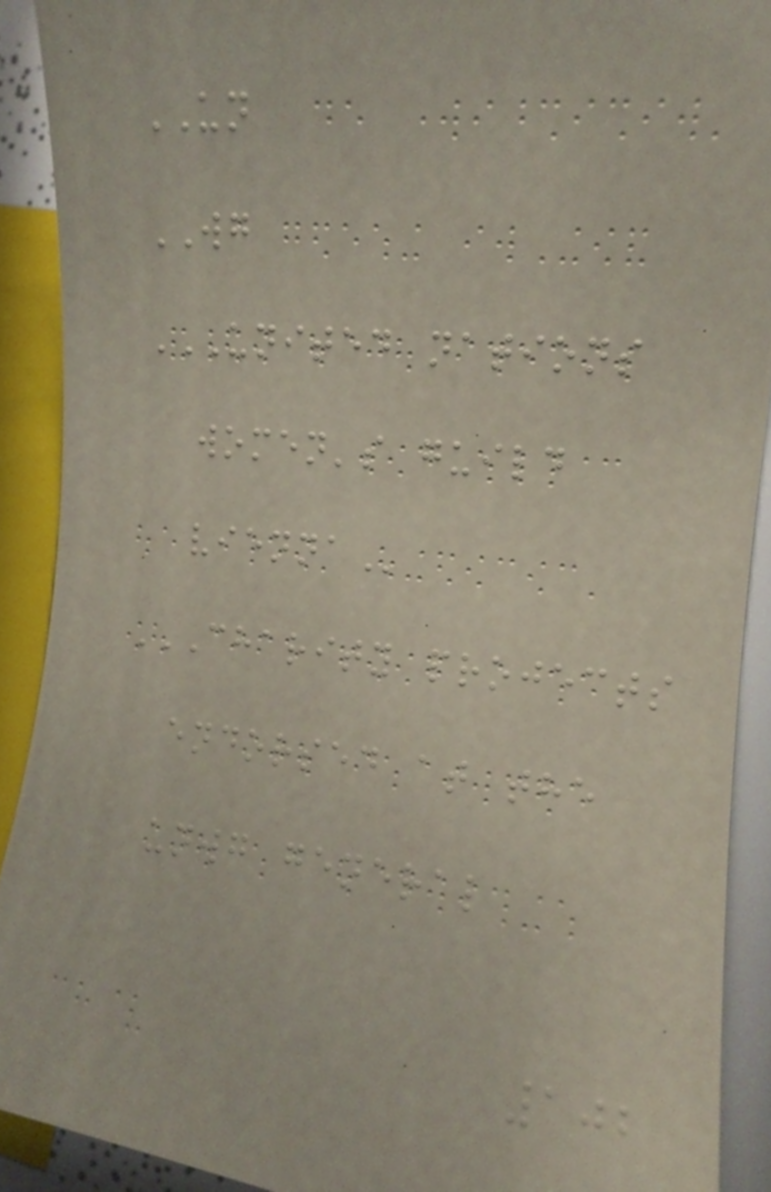UN
WG
UNITED NATIONS
WOMEN'S GUILD
VIENNA
CHARITY PROJECTS
ENDORSED AT THE
UNWG GENERAL
102
